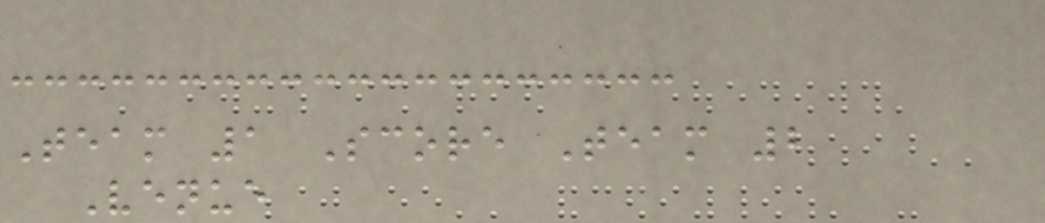Team 1 Score Team 2
Venue
